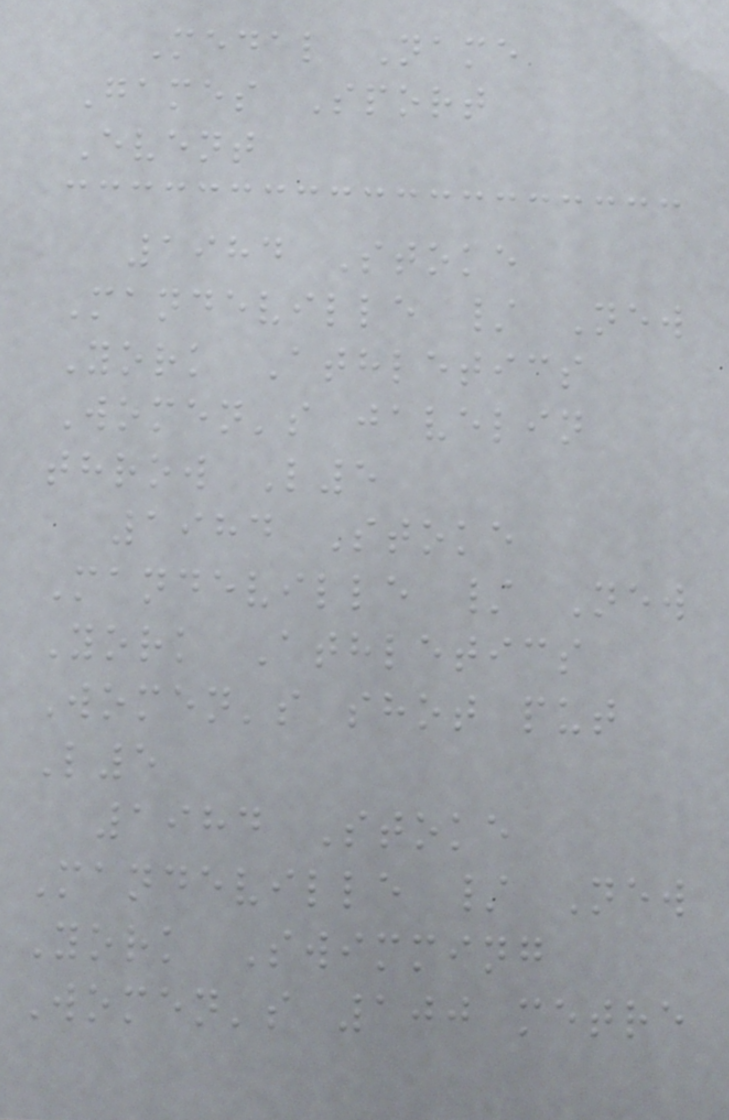Medal Name
Games Sport
Event
1984 Stoke
Mandeville / New
York Athletics
Women's javelin
throw L5
1984 Stoke
Mandeville / New
York Athletics
Women's shot put
L5
1984 Stoke
Mandeville / New
York Swimming
Women's 100 metre
